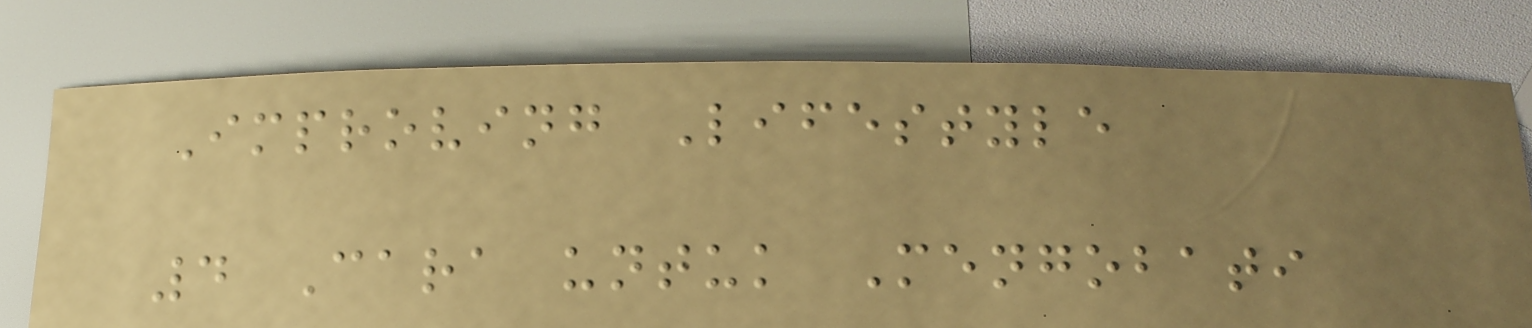Improving Lifestyle
4 Cara untuk Mengobati
